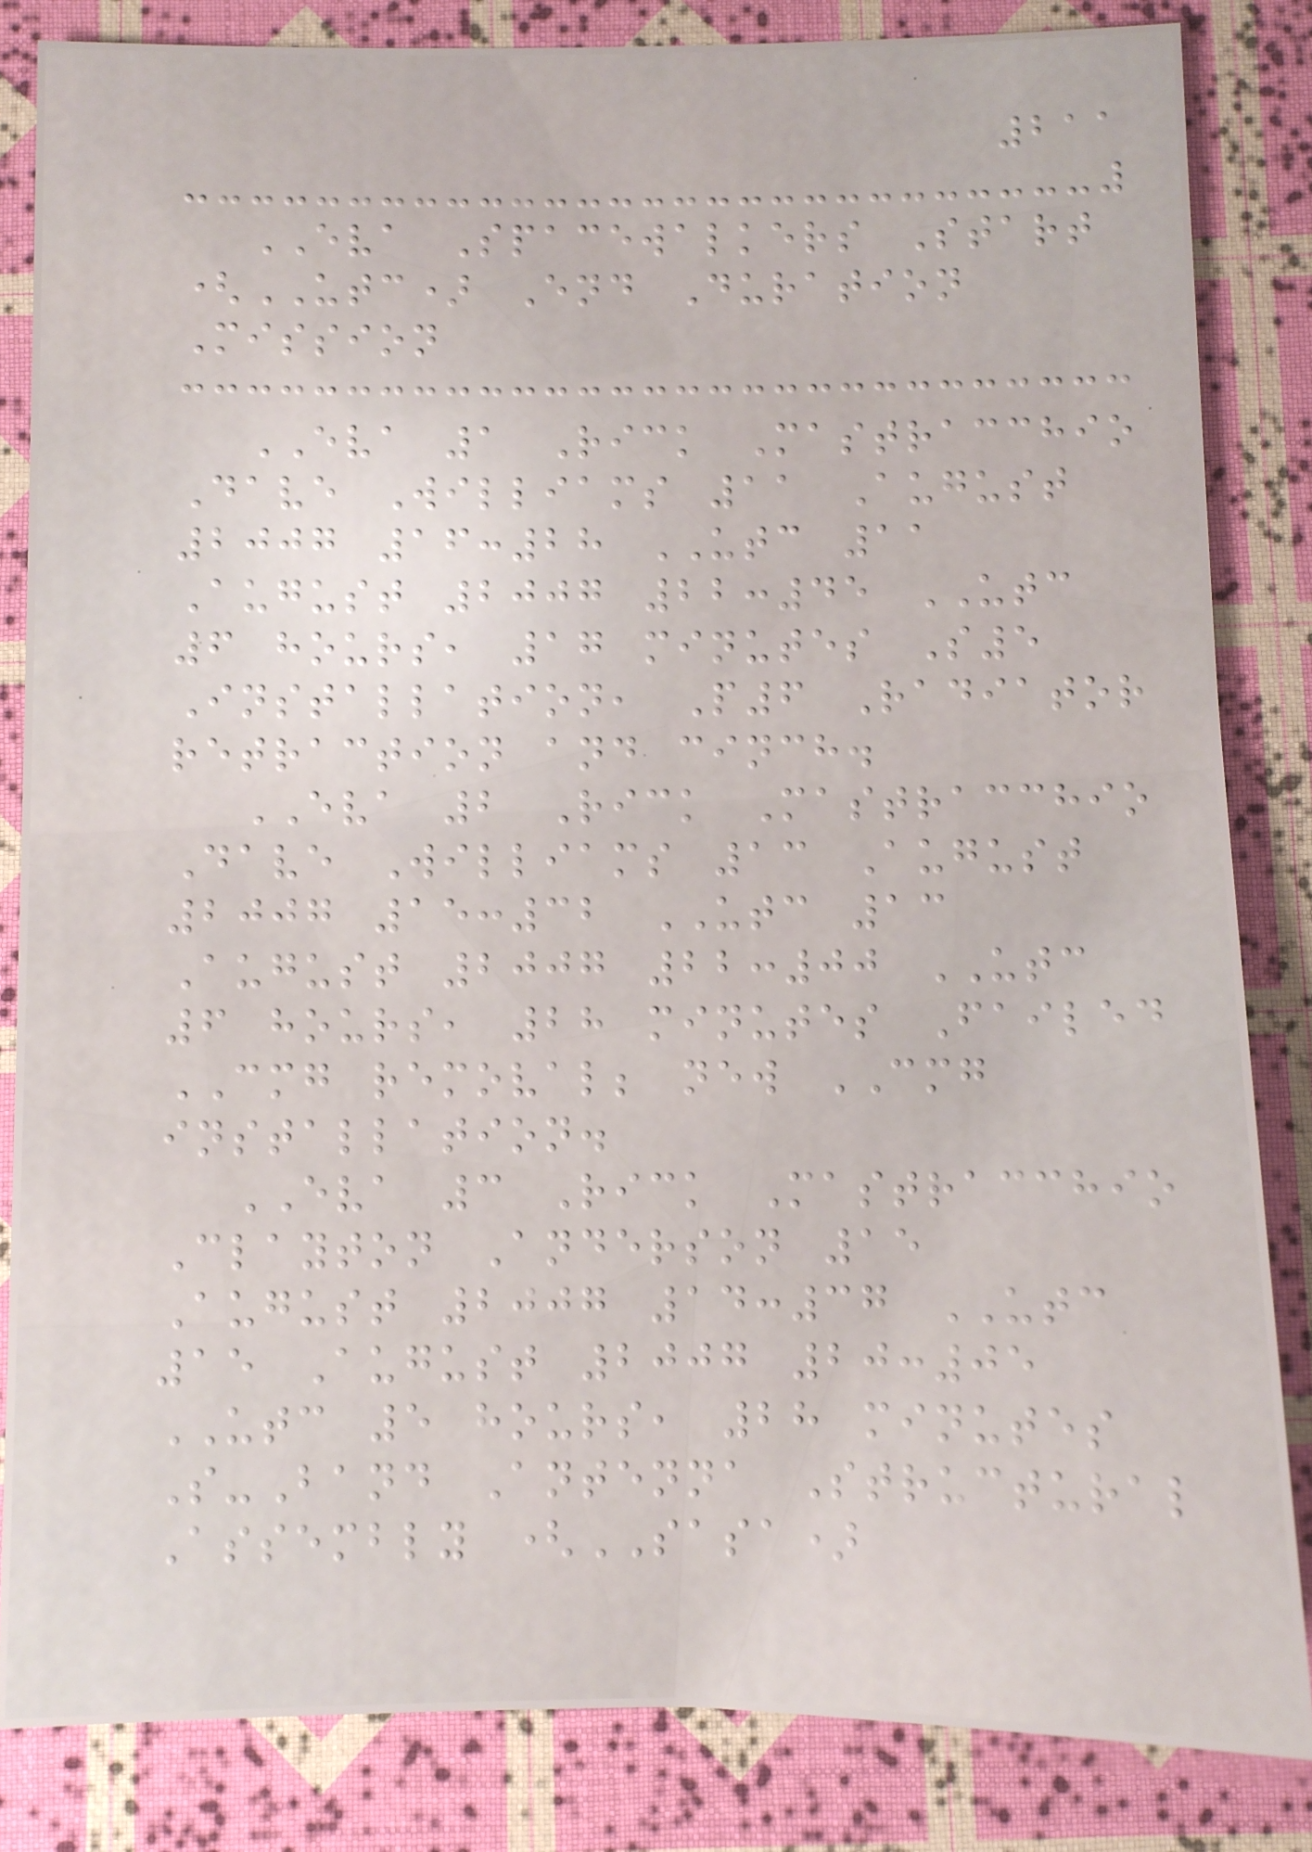211
EVA Spacewalkers Start
(UTC) End Duration
Mission
EVA 1 Rick Mastracchio
Dave Williams 11 August
2007 16:28 UTC 11
August 2007 22:45 UTC
6 hours, 17 minutes S5
Installation, P6 Radiator
retraction and cinch.
EVA 2 Rick Mastracchio
Dave Williams 13 August
2007 15:32 UTC 13
August 2007 22:00 UTC
6 hours, 28 minutes Failed
CMG removal; new CMG
installation.
EVA 3 Rick Mastracchio
Clayton Anderson 15
August 2007 14:37 UTC
15 August 2007 20:05
UTC 5 hours, 28 minutes
S-Band Antenna Structural
Assembly (SASA)
